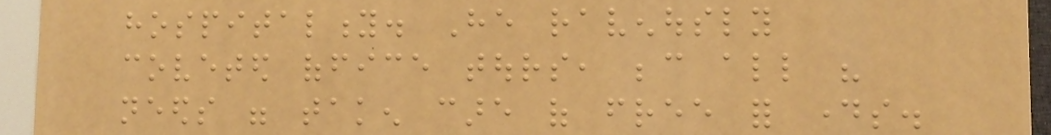hospitality. He ravenously
coveted office tours, because all his
needs were taken care of free for days.
